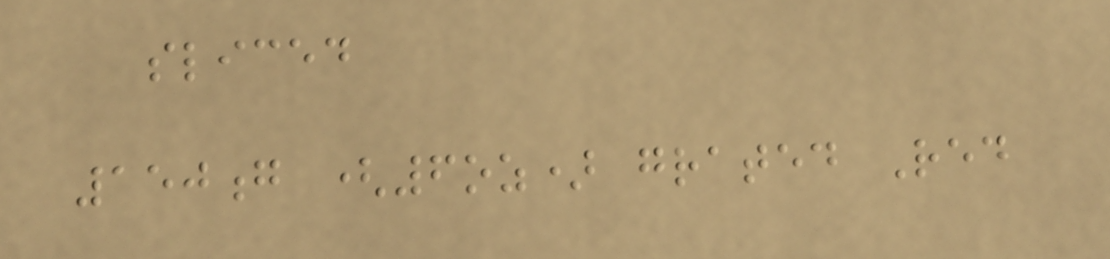sliced
150g (6oz) grated Red
